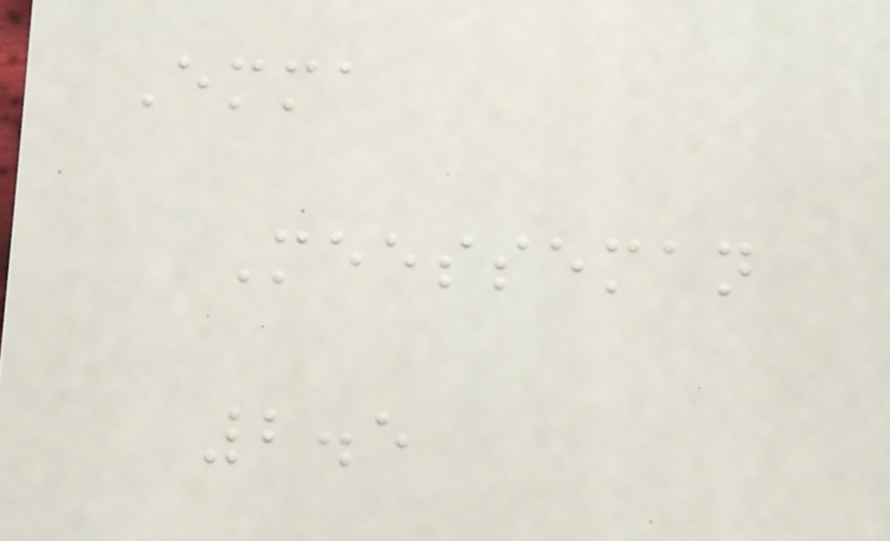Emma
Meesseman
2.5
